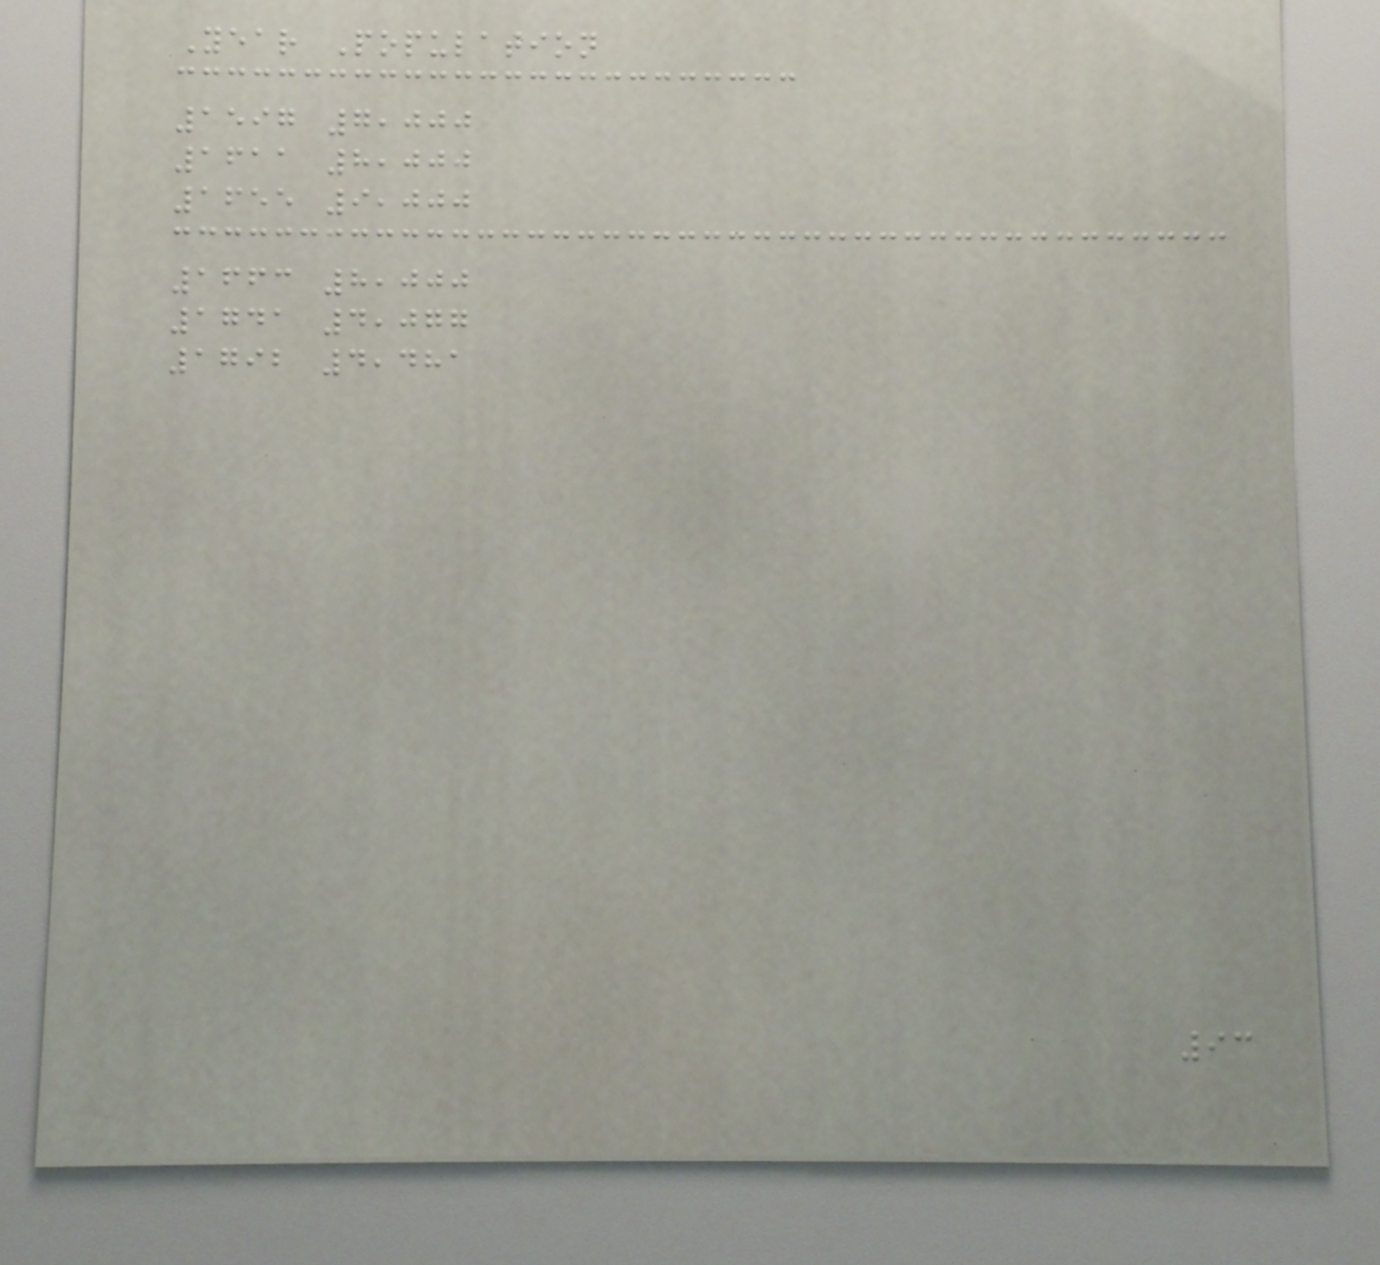Year Population
1597 7,000
1611 8,000
1655 9,000
1663 8,000
1741 4,077
1792 4,481
93
